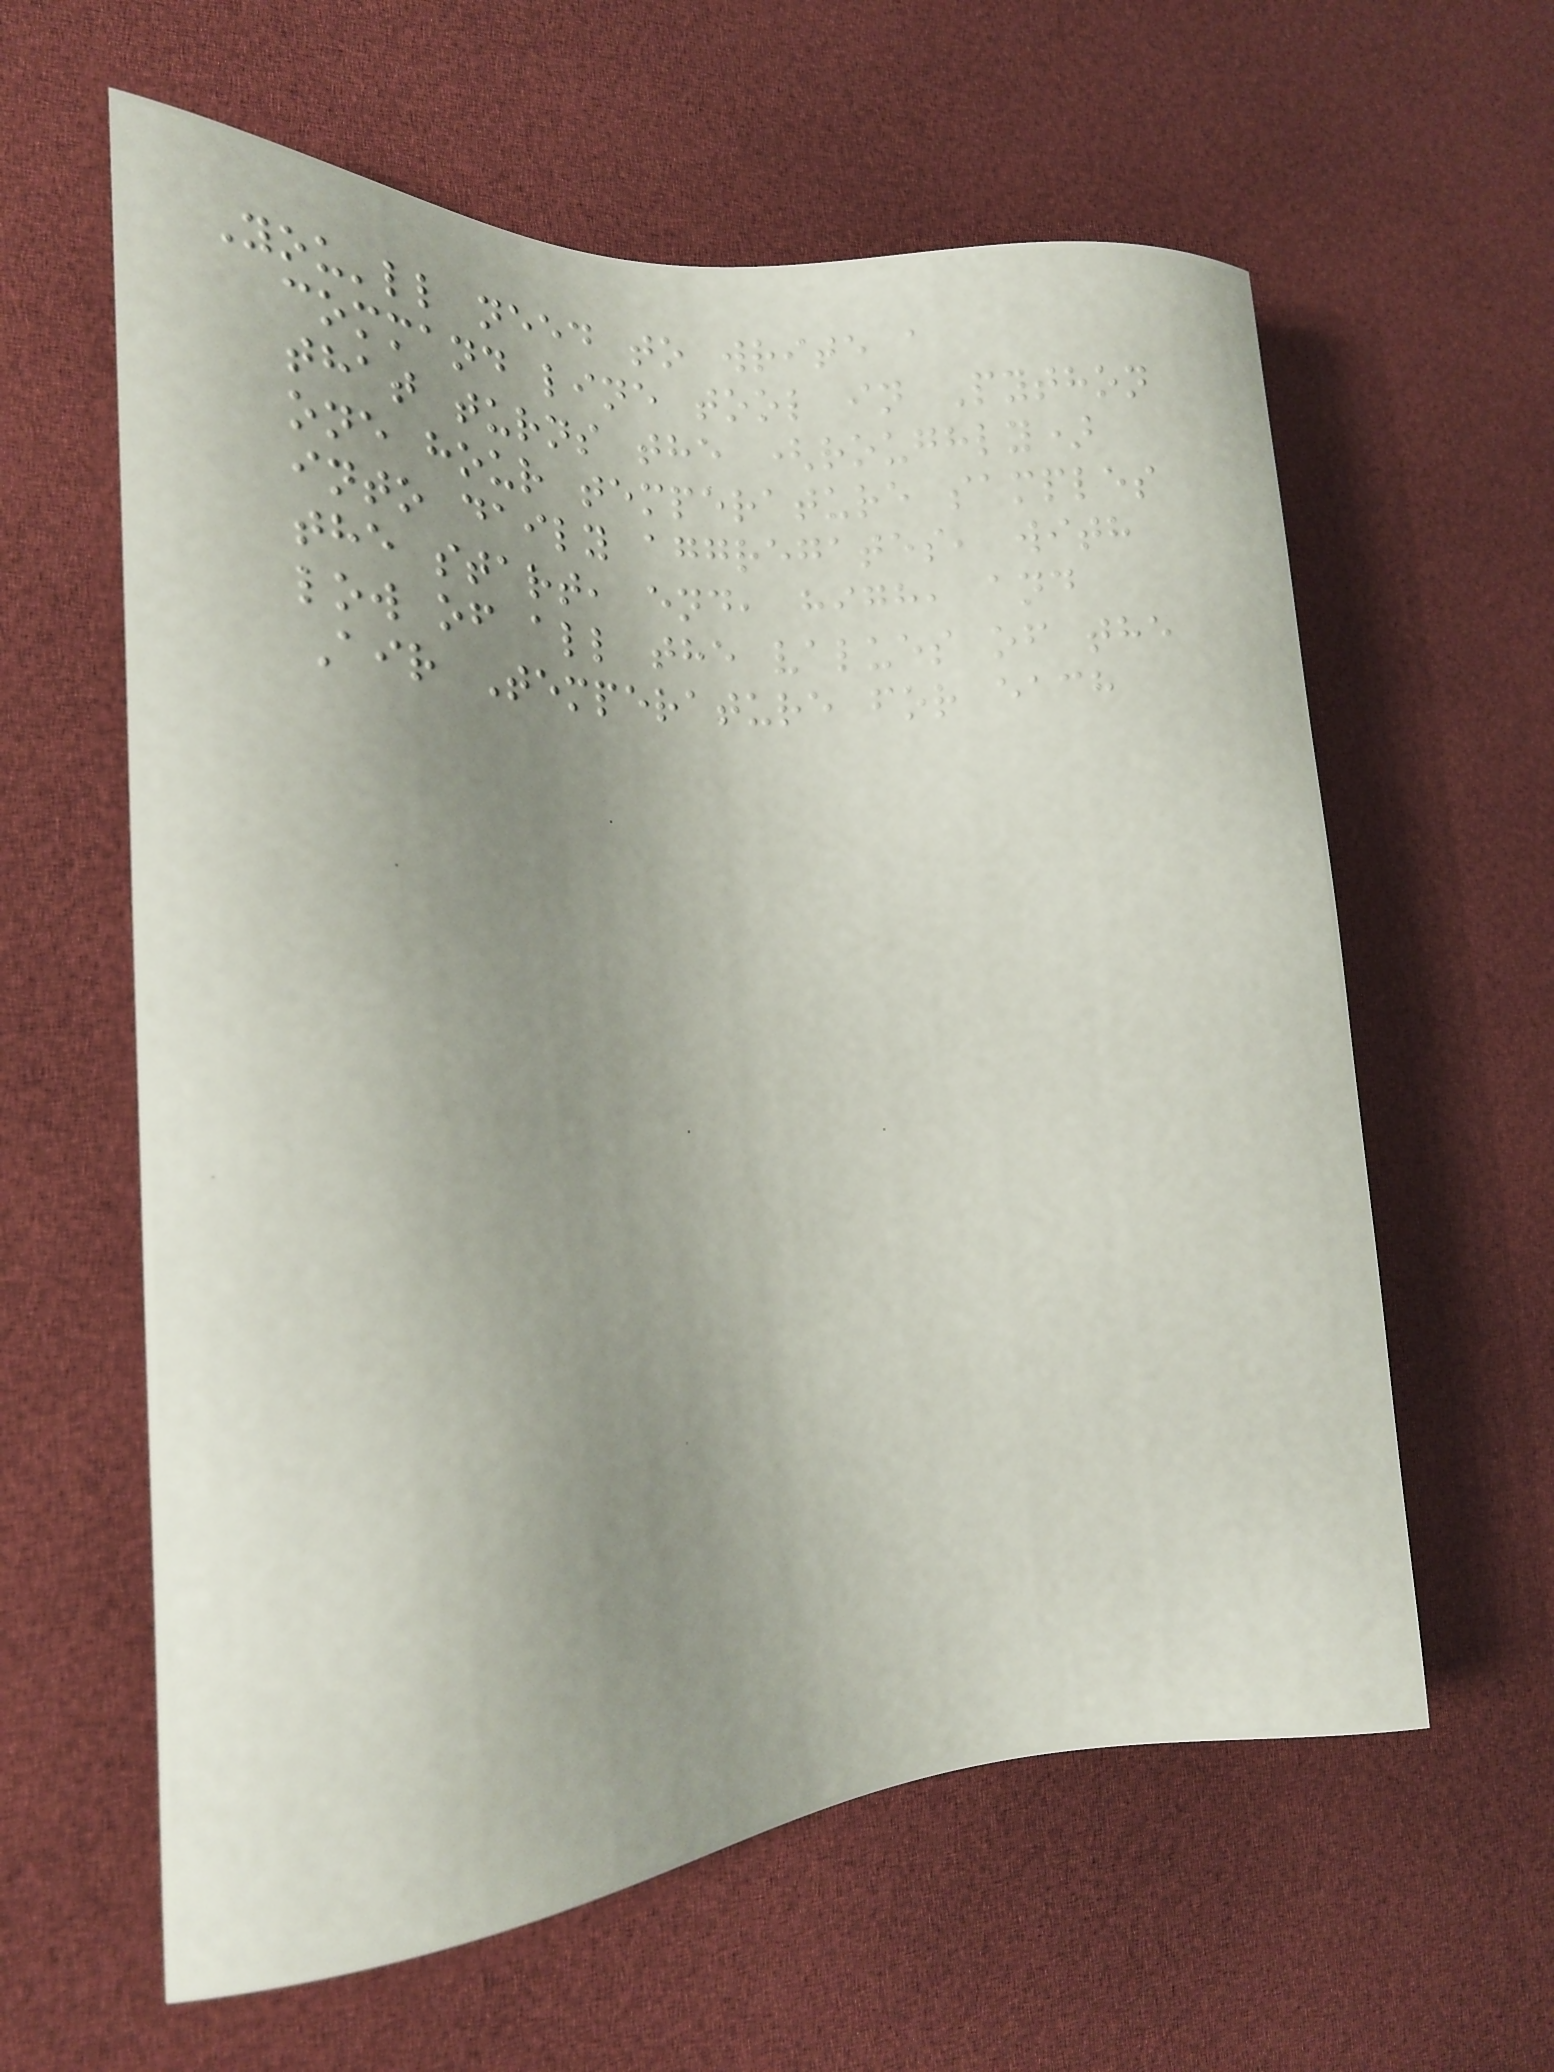You'll need to write a
command line tool in Python
that turns the (roughly)
one hour temperature samples
into daily aggregates, with
the start, end, high, and
low of all the values of the
Air Temperature for each
